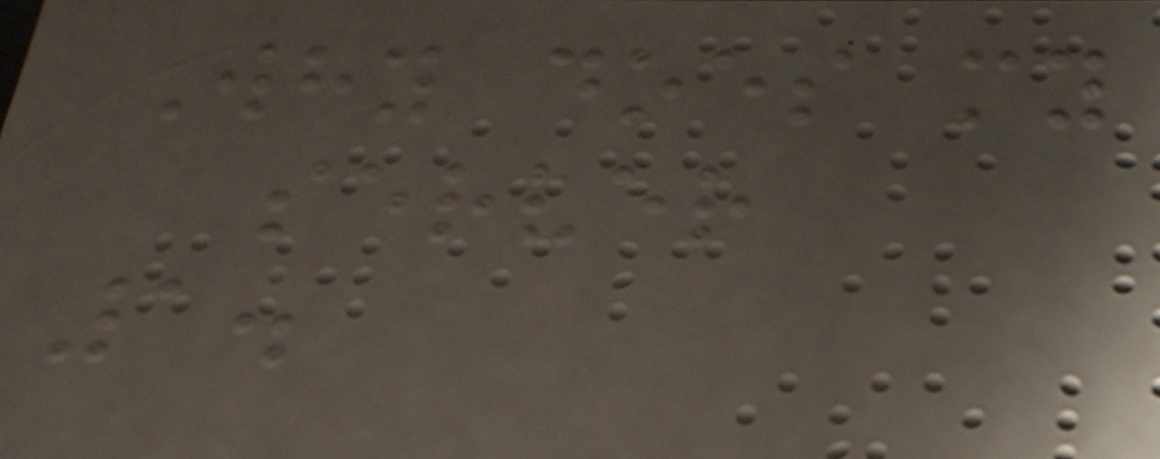Why does my
server
1.
